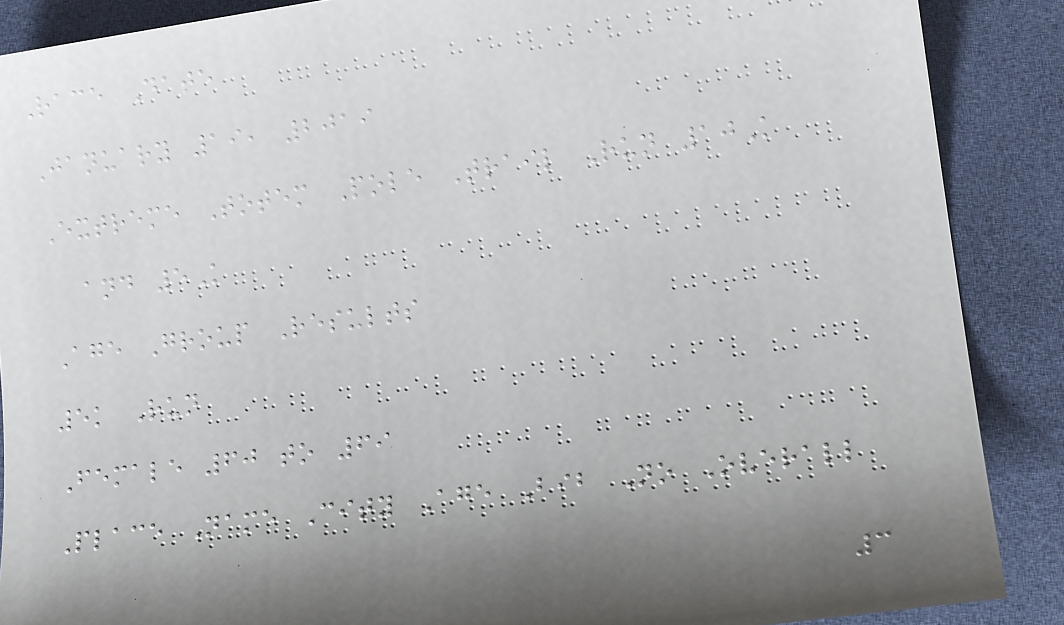Race Date
January 19, 2019
Extreme Totem Pole Trail Run 10K
and 5K
Age Group Results
5k Run
Female 60 to 69
Place Name City Age Bib No Overall
3
